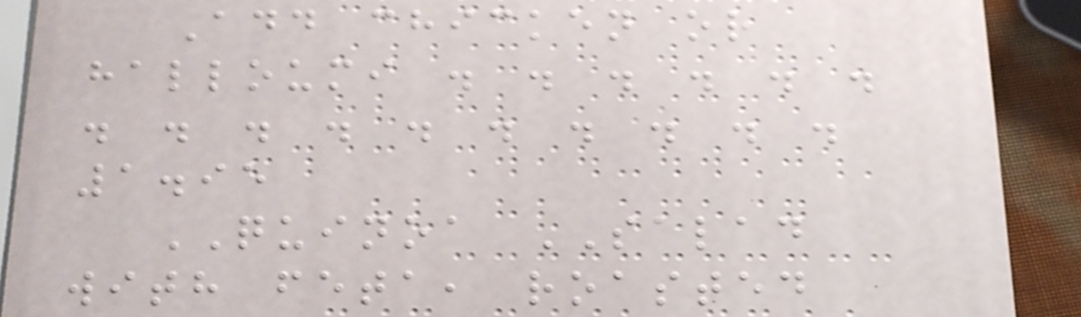Add chicken or
halloumi . . . . . .
. . . . . . . . . .
1.95
QUINOA SALAD
with feta, roasted
